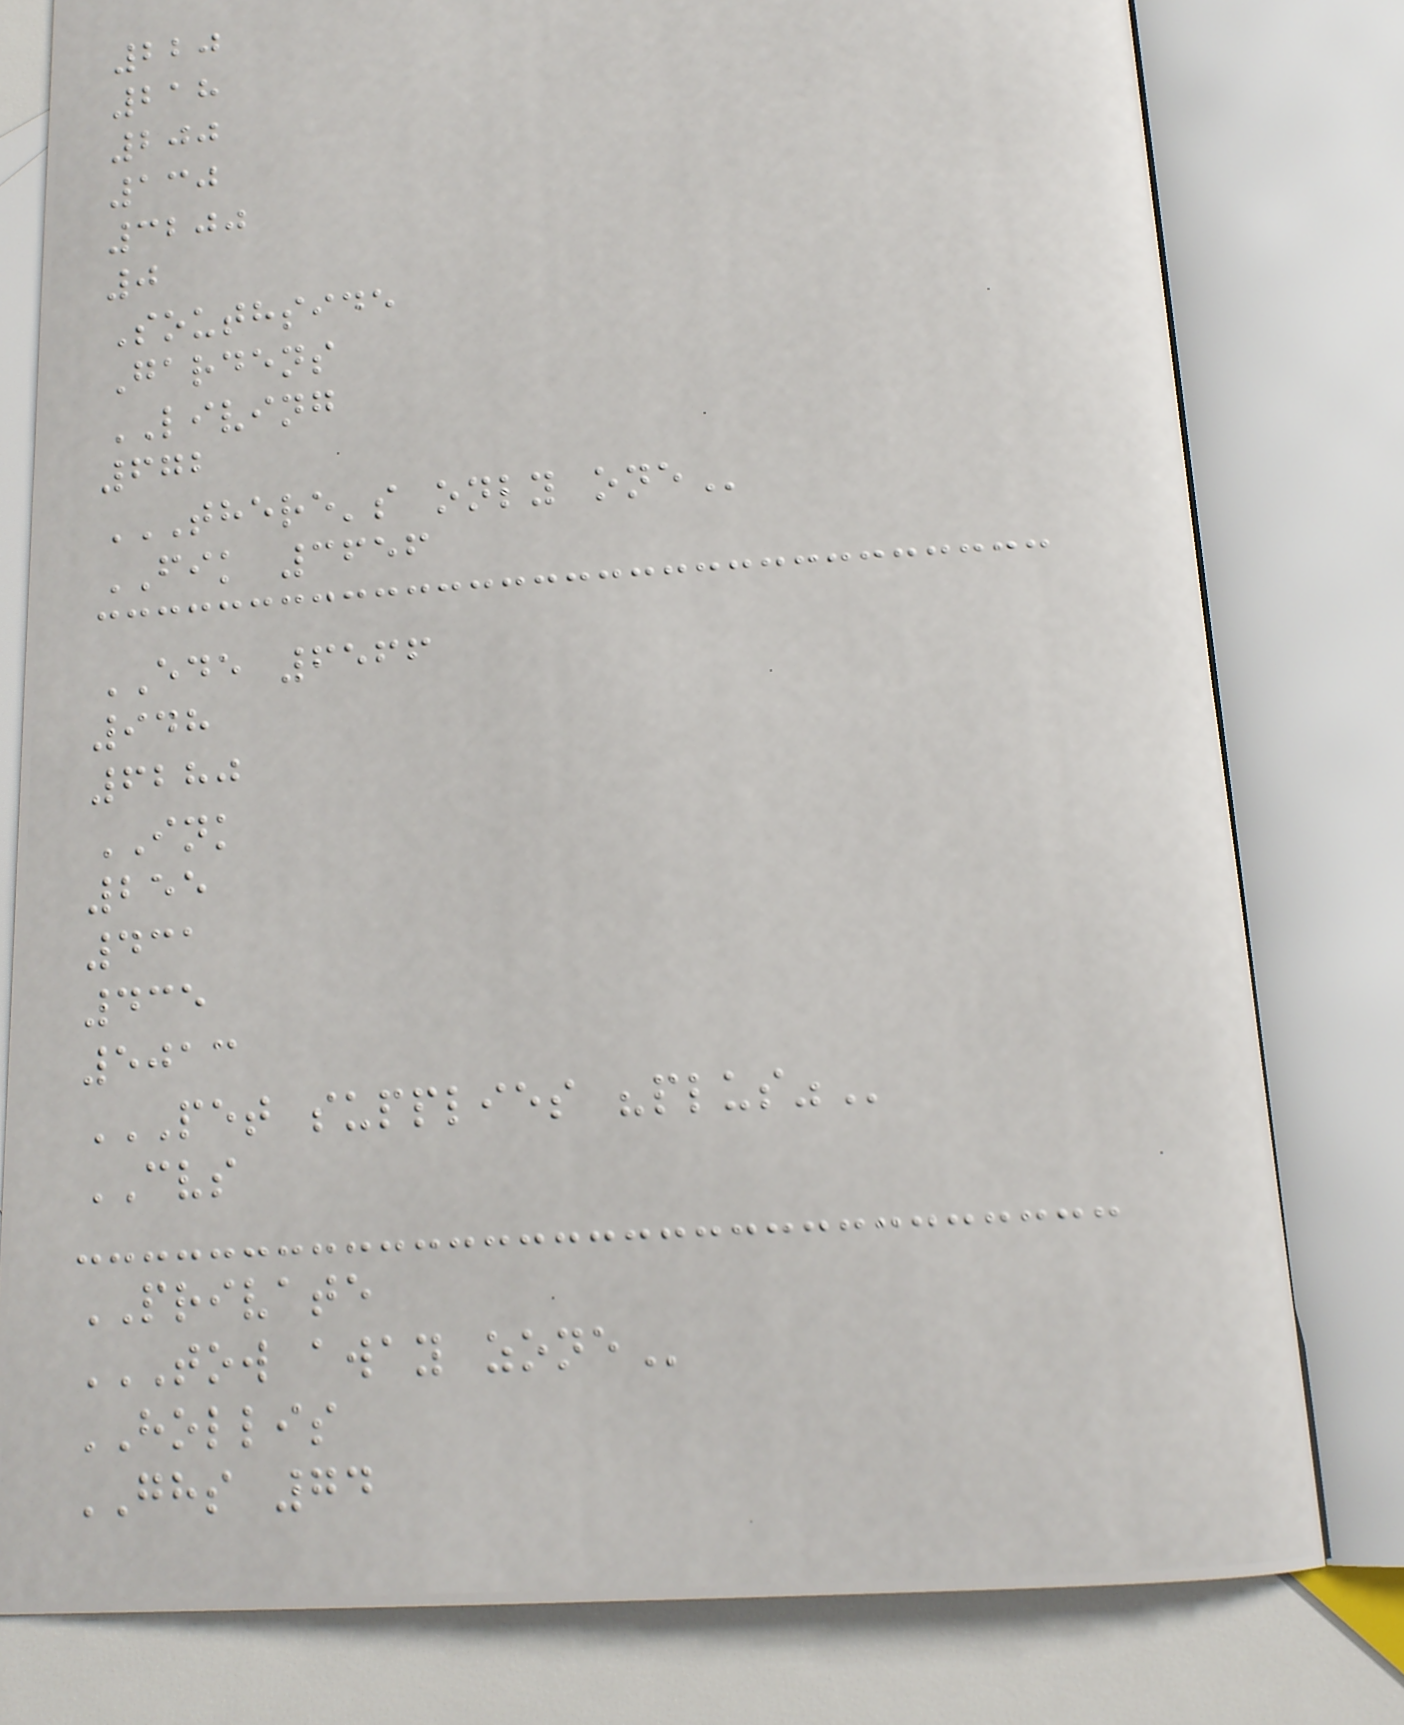220
218
200
130
3200
0
Southside
Gardens
LIVING
672
THERE'S ONLY ONE
FIK 3656
EDE 6566
948
6280
INK
255
431
435
5013
PET SUPPLIES "PLUS"
CVS
PRIVATE
TOW AWAY ZONE
HOLLIS
GHS 74
